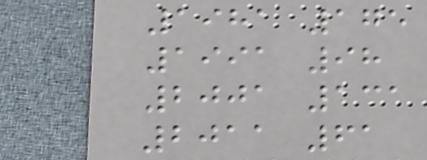1981 175
1991 98
2001 131
2011 61
